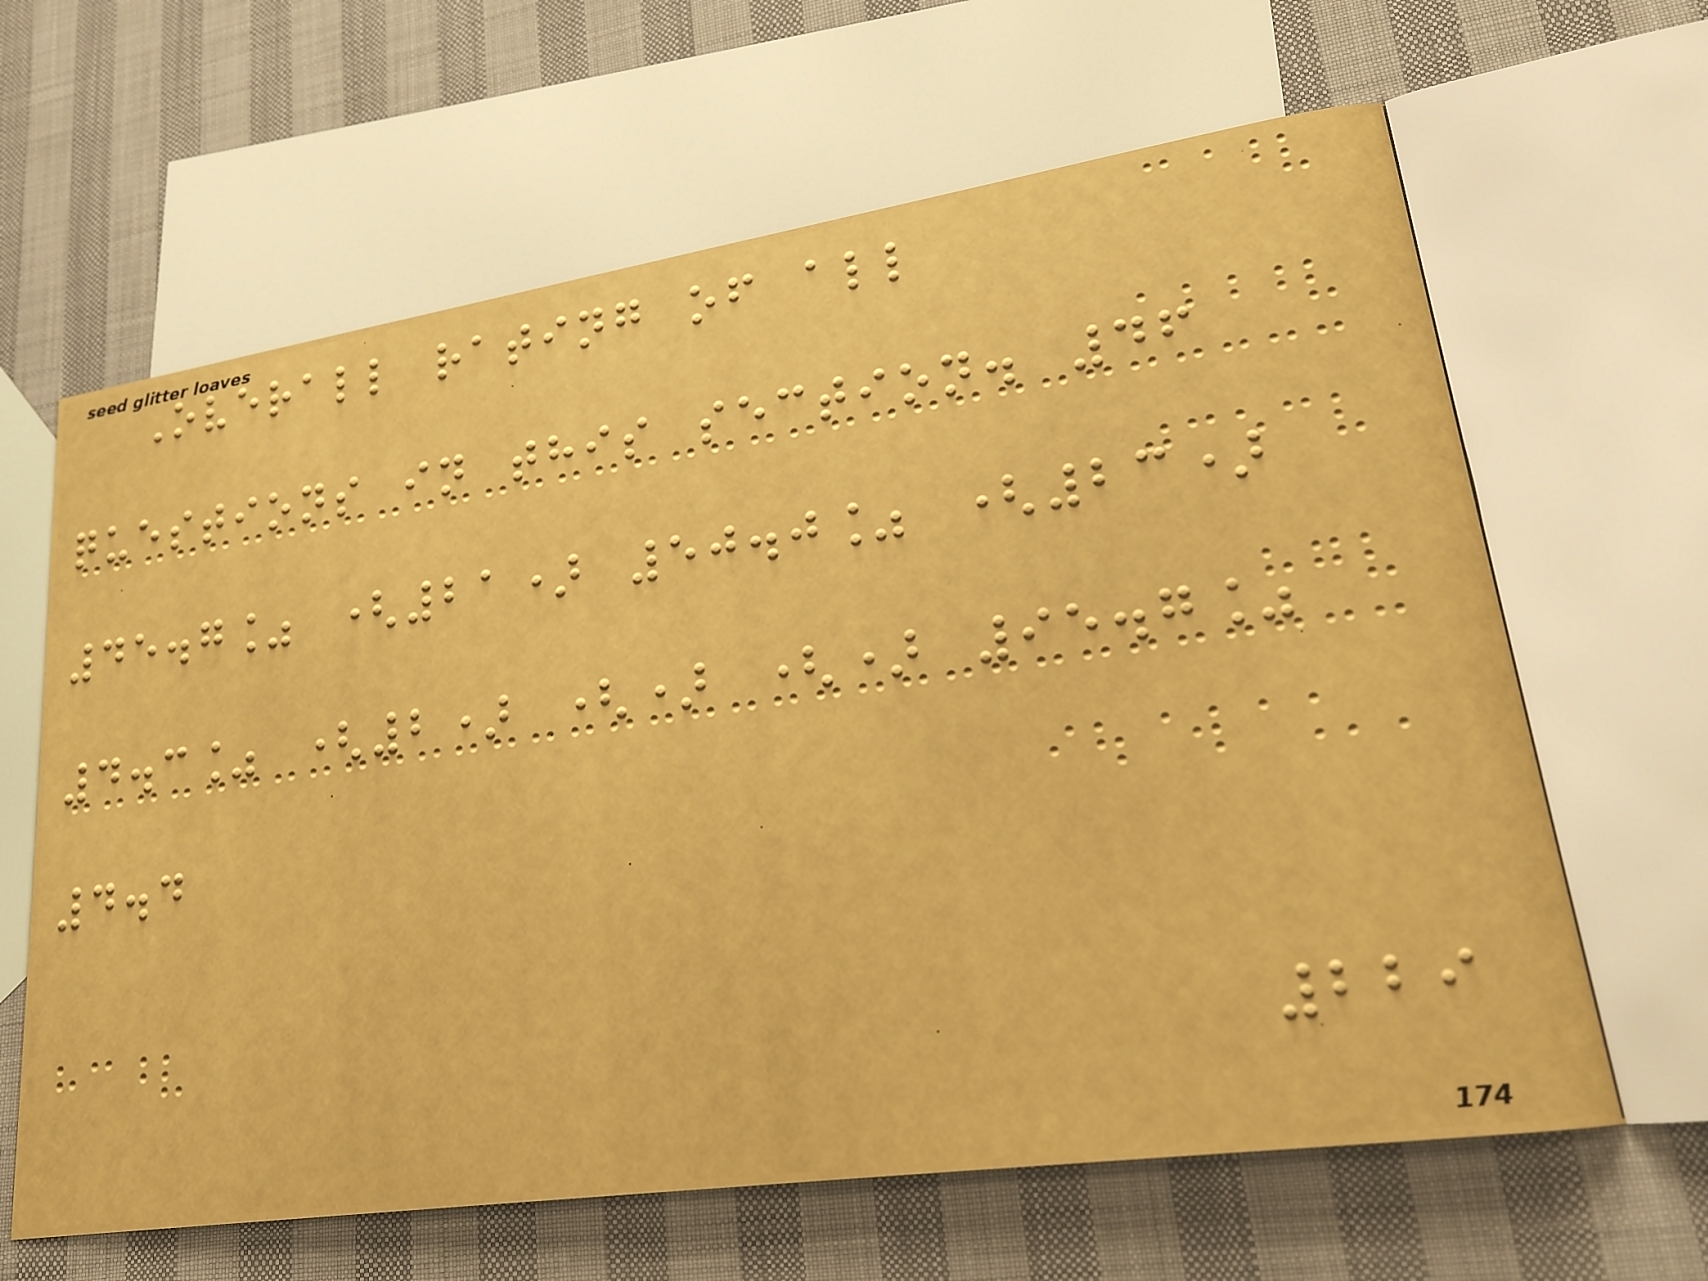Overall rating of all
questions in this section. 46
45.7% (21) 50.0% (23)
4.3% (2) () () 95.7%
4.4
229
